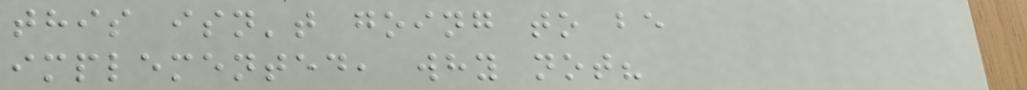this isn't going to be
implemented, why not?
